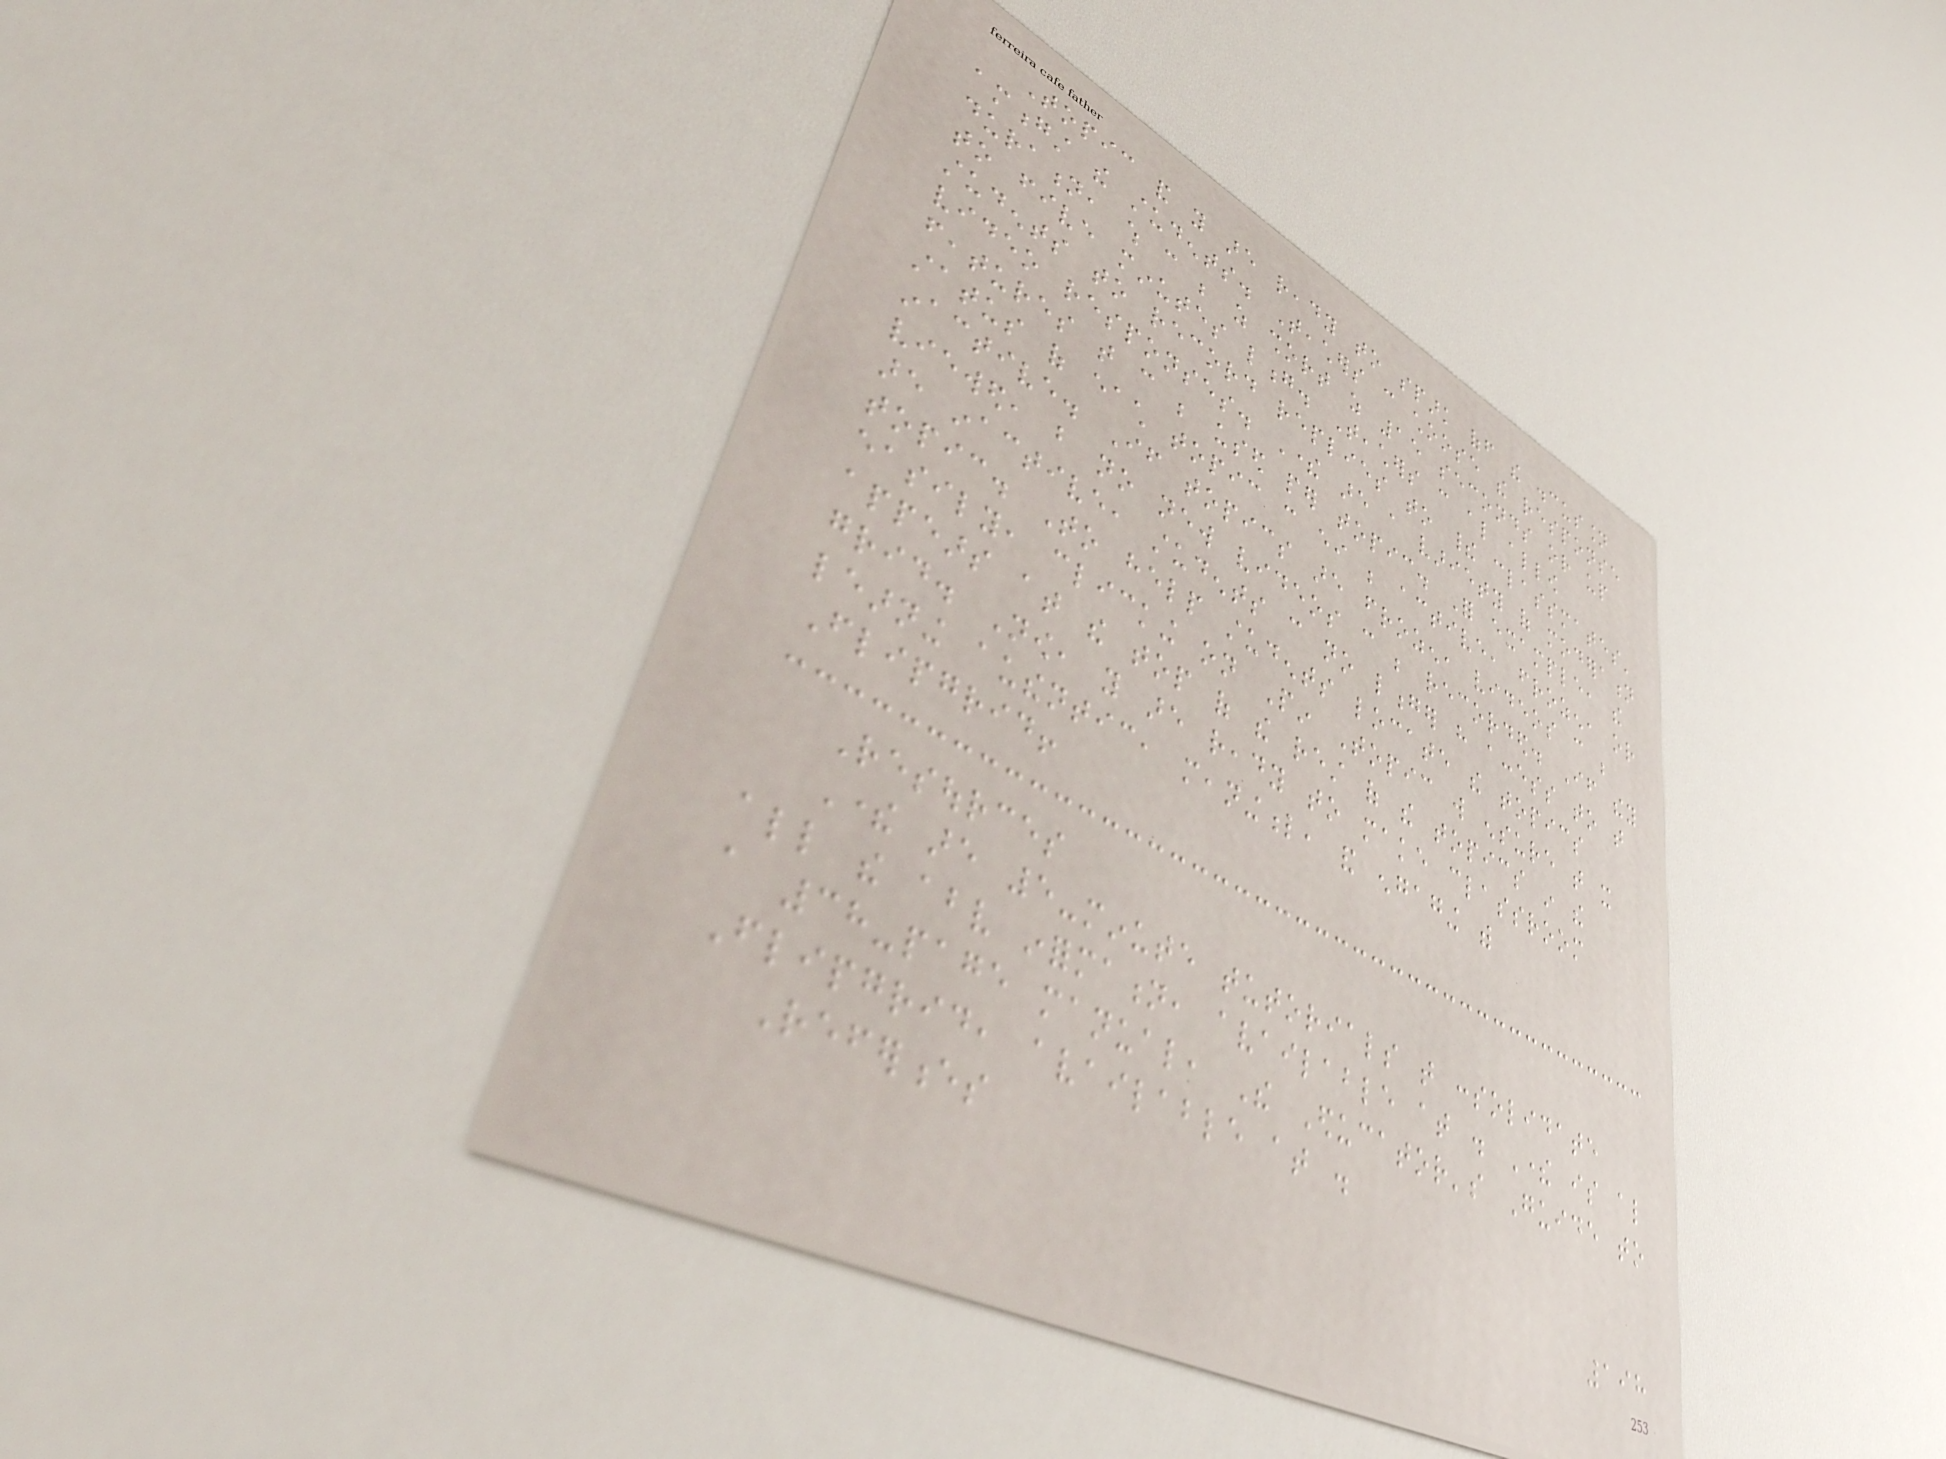Topic and you are ready to spark off the discussion
amongst the students. Teachers can choose the response
duration, which can be as short as 15 seconds or up
to five minutes long. Teachers can also allow
students to record replies to their classmates'
video responses. There are a variety of moderation
features that can be used per topic. For example, the
status of each topic can either be active, frozen, or
inactive. If topics are frozen, videos can be
viewed, but no new videos can be recorded. If they
are inactive, students can no longer have access to that
topic. To help students locate the topics
easily, clicking on Pin Topic will ensure that it
appears at the top of the rest of the topics in the
grid. Now, you are ready to make classroom
learning authentic, meaningful, and engaging with
Flipgrid!
Resources
There are 5-minute tutorials that consolidate
all the above information, available at . There is also
a 38-page manual, The Educator's Guide to
Flipgrid, available at .
References
198
